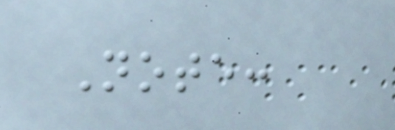Note:
